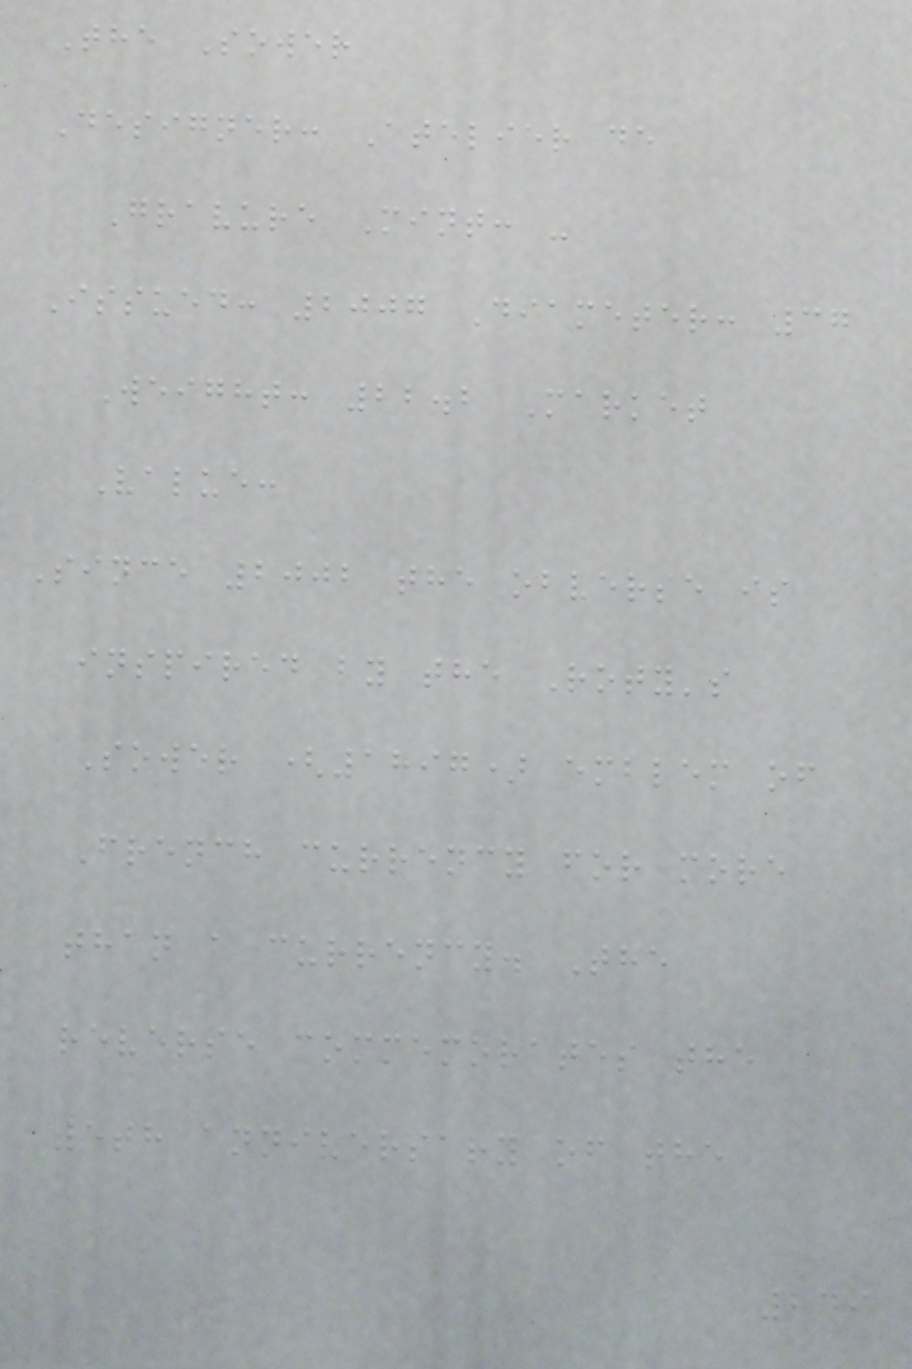The Sower
Designer: Atelier de
Gravure Mint: -
Issued: 2007 Diameter: 37
Weight: 22.2 Market
Value:
Since 2002 the obverse is
inspired by the Roty's
Sower (1897) emblem of
French currency for more
than a currency. The
reverse commemorates the
5th anniversary of the
249
